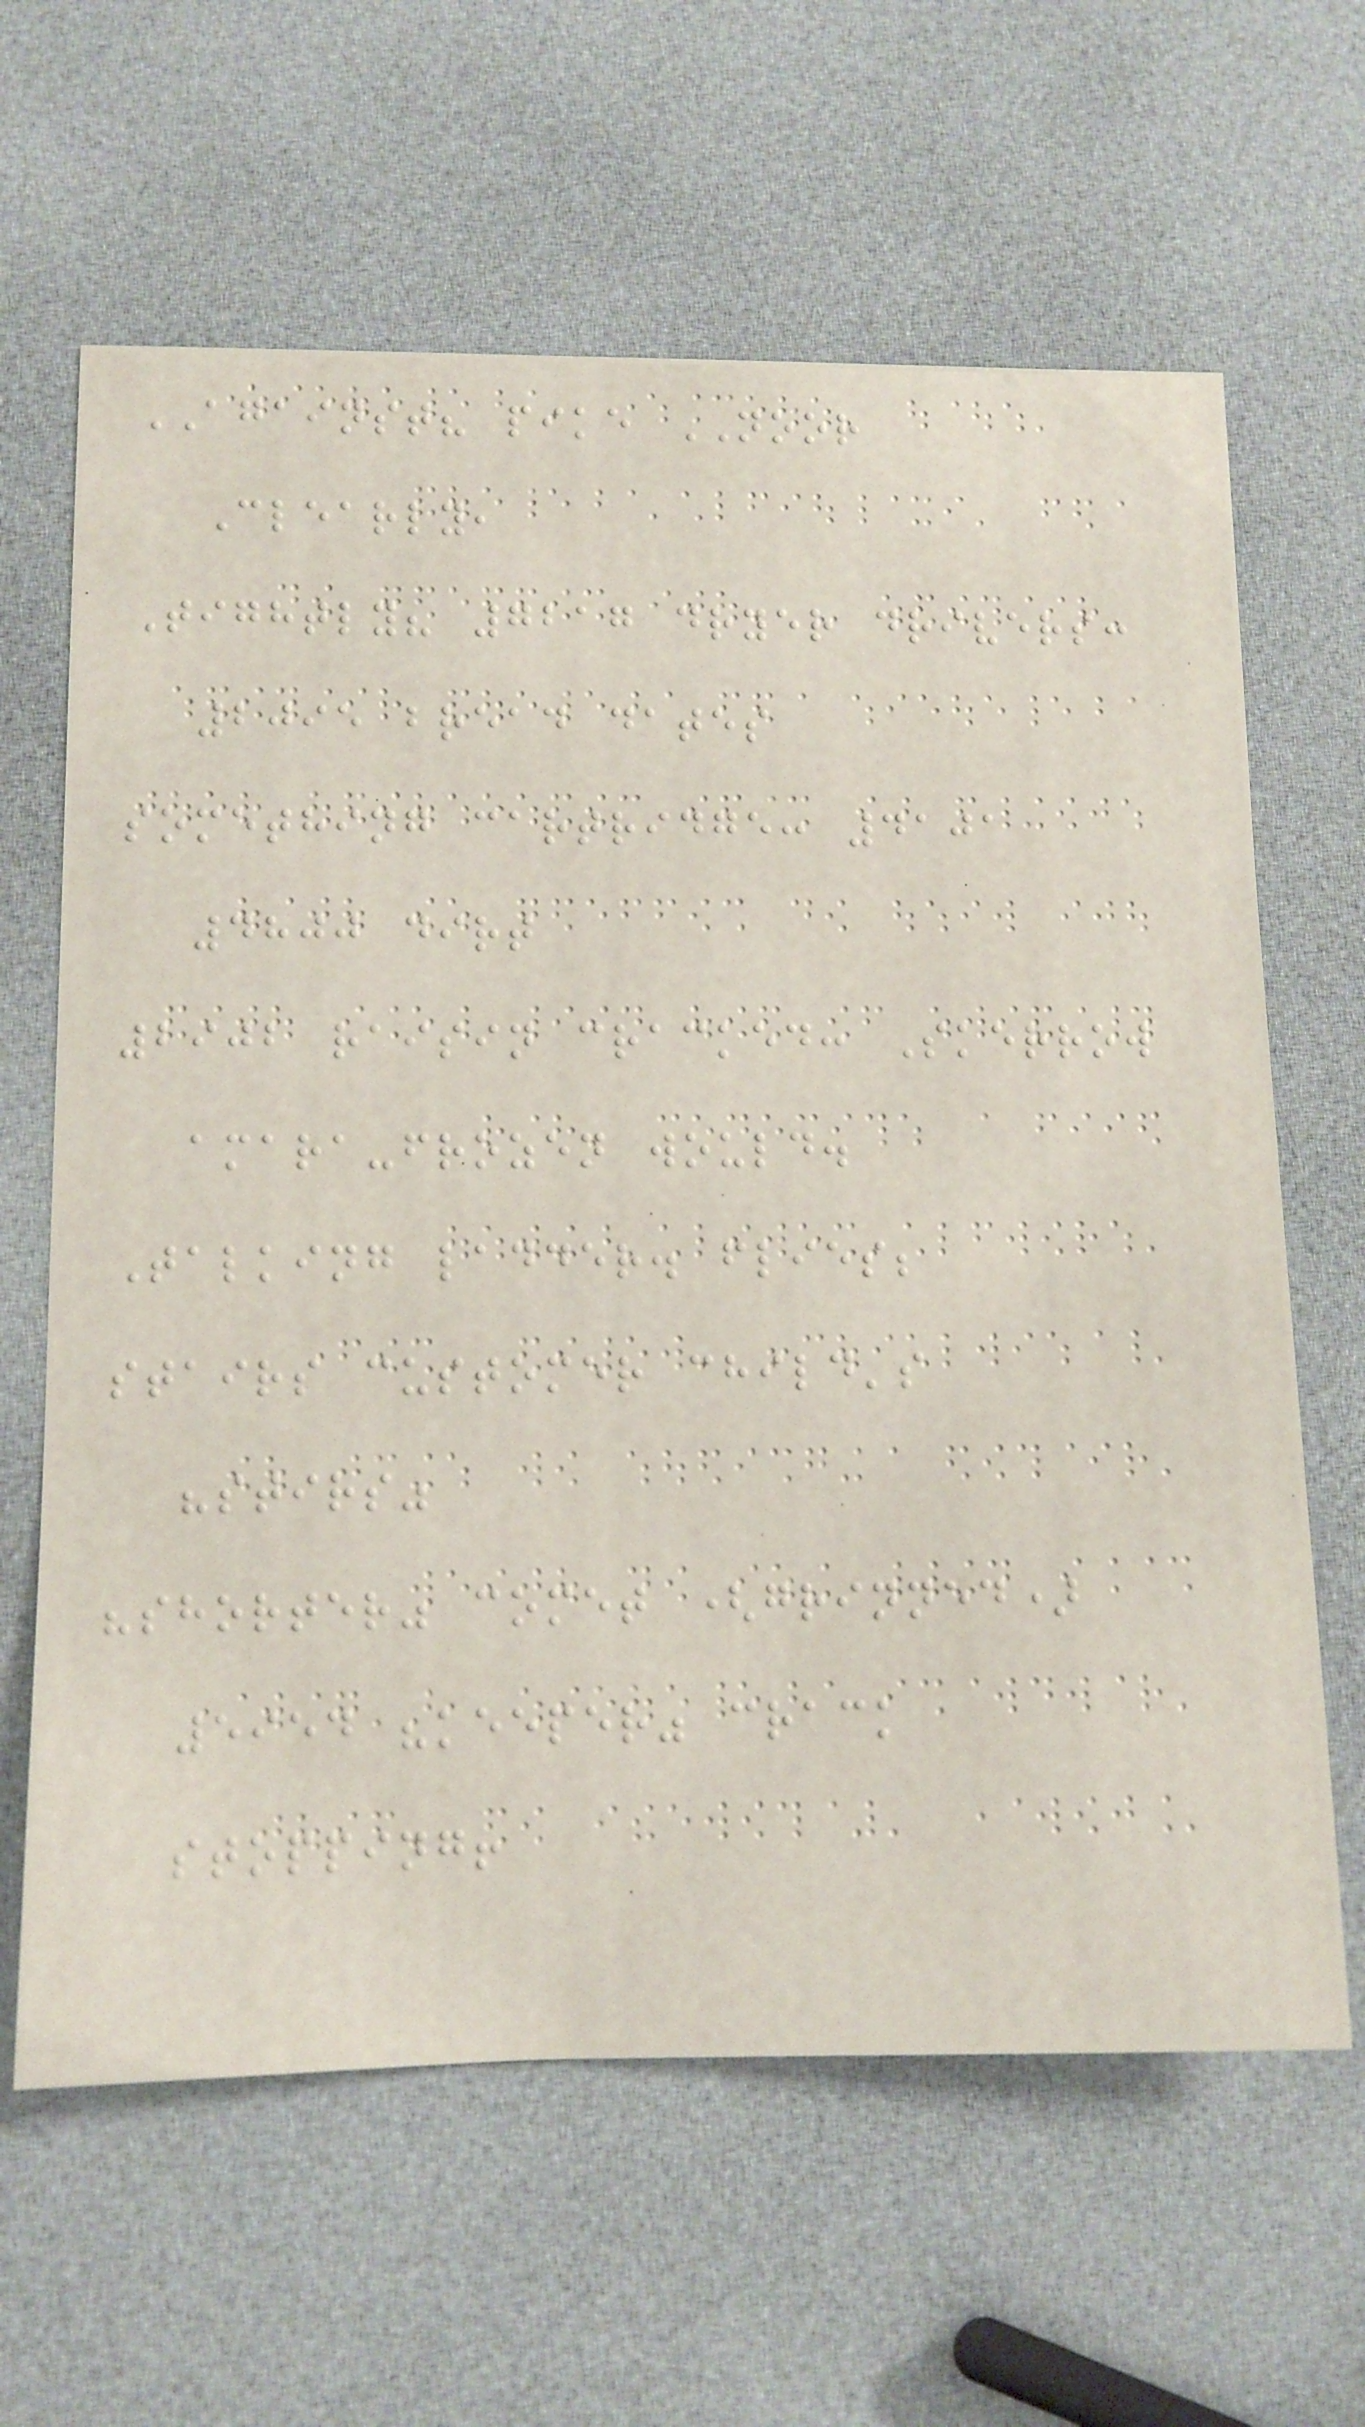AGAINST? pike NOOR
Clearly,
Tightly? 7217 dryer drivers:
2095 bread dates
something cartridge: 4101
4800 dirt
2902 raisin cracked: Skerrow
amara-frozen would.
Talking ladder. flies;
stairs customer child's
"stirs"
"shorter" comet (grinned)
5954 "keeper" crack
stopping!
